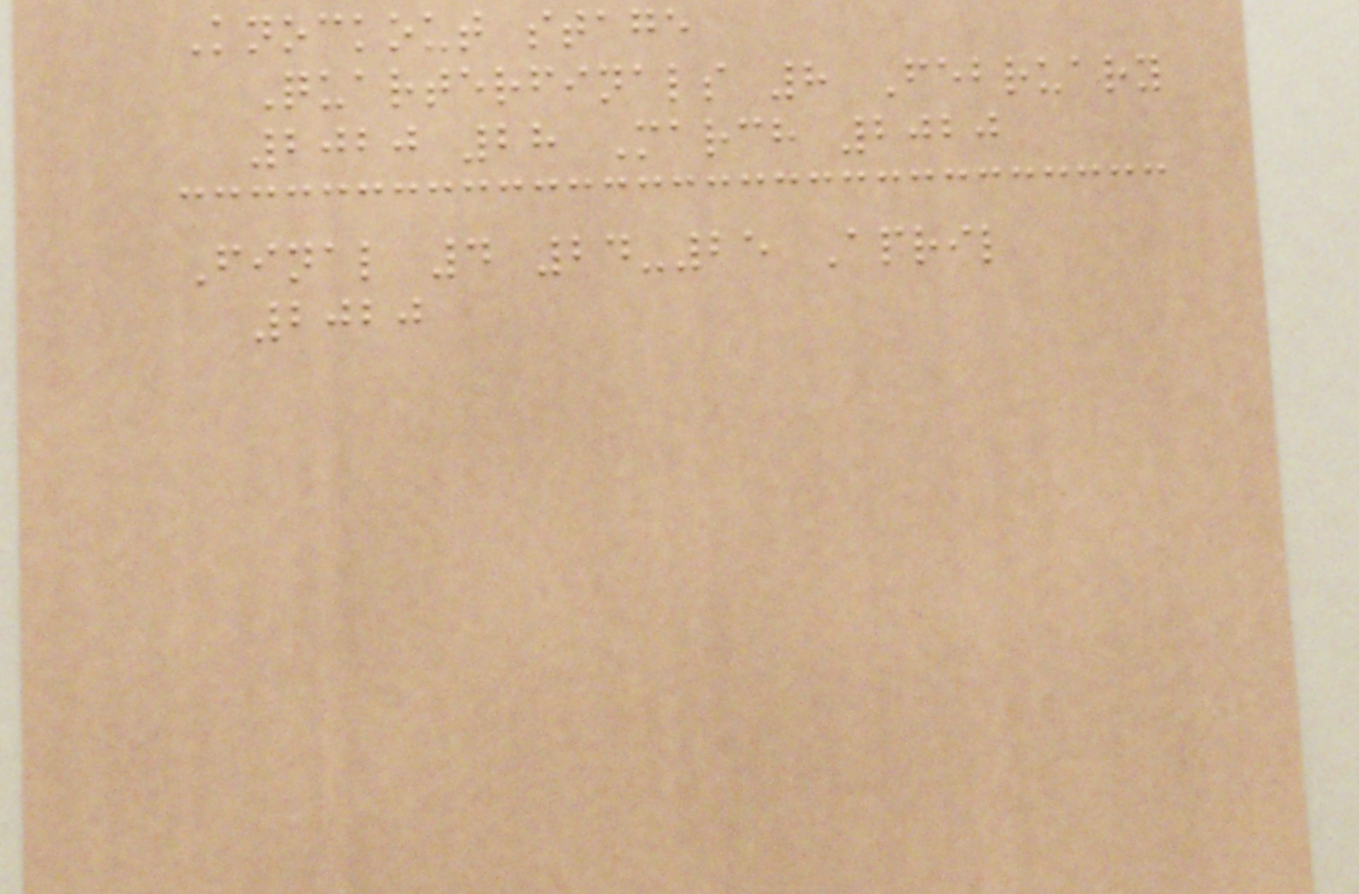Knockout stage
Quarterfinals 8 February
2020 28 March 2020
Final 4 24-25 April
2020
